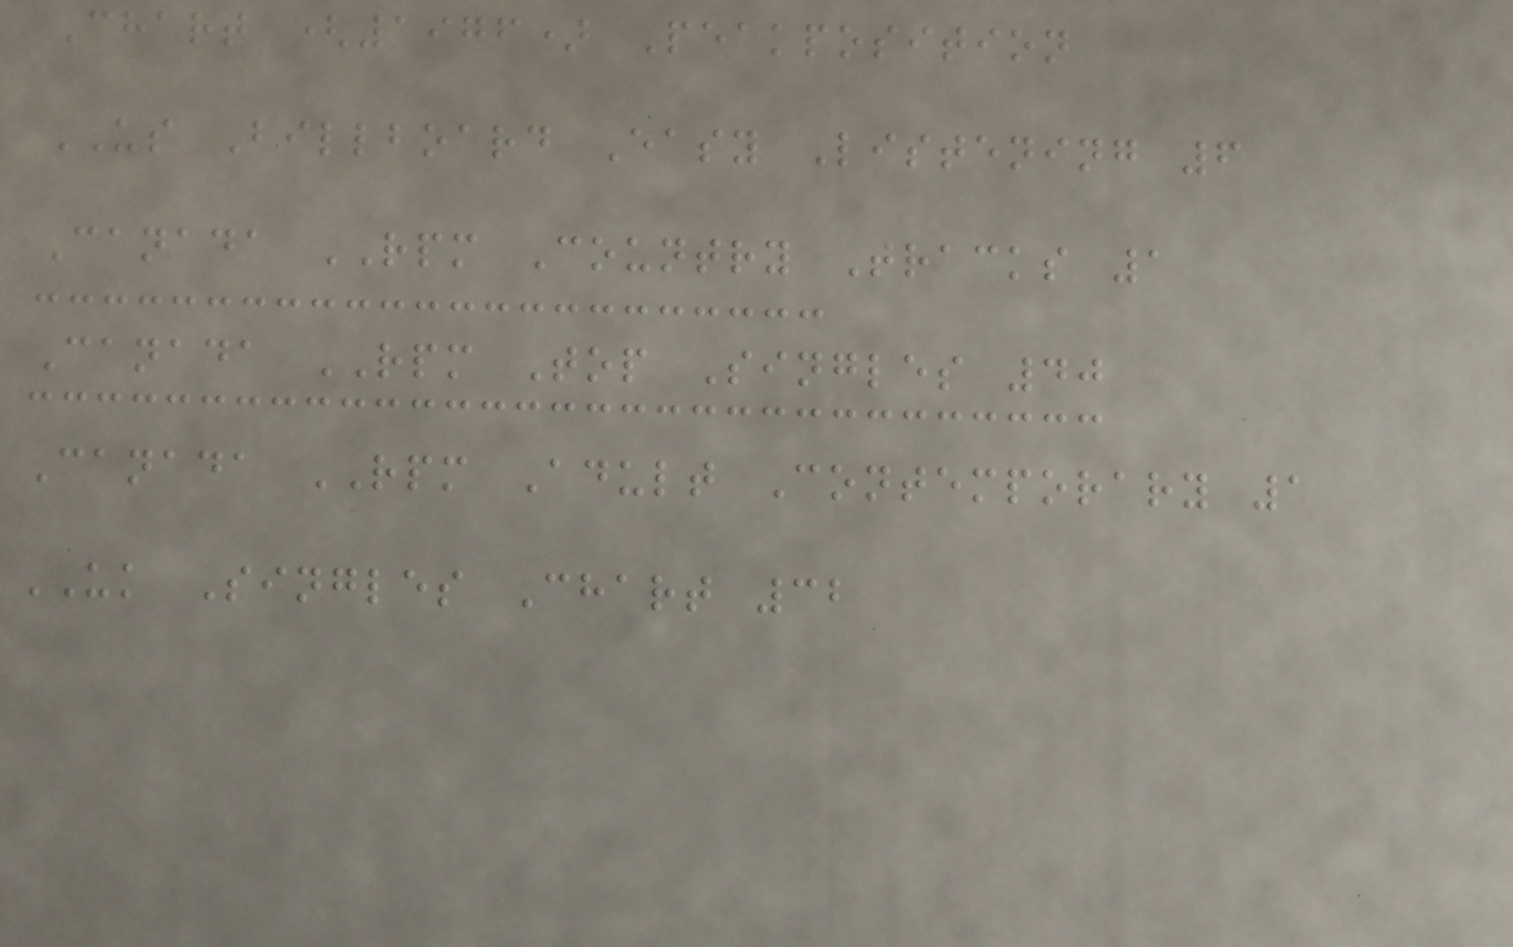Chart (1976) Peakposition
US Billboard Easy Listening 6
Canada RPM Country Tracks 1
Canada RPM Top Singles 40
Canada RPM Adult Contemporary 1
UK Singles Chart 32
